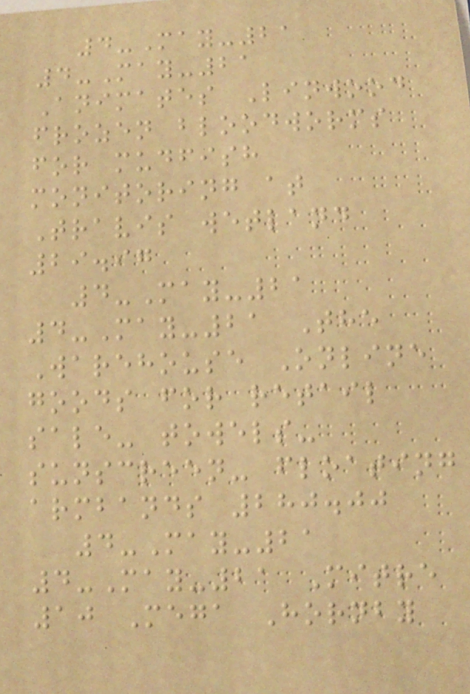4-May-21
4-May-21
Animates Linwood
frozen bloodworms
for mudfish
monitoring at
Travis wetland
29.97
4-May-21
4-May-21 The
Warehouse Online
goods for retail
sale- towels-
sunscreen- floating
armbands 280.00
4-May-21
4-May-21 Mitre
10 Mega Hornby
